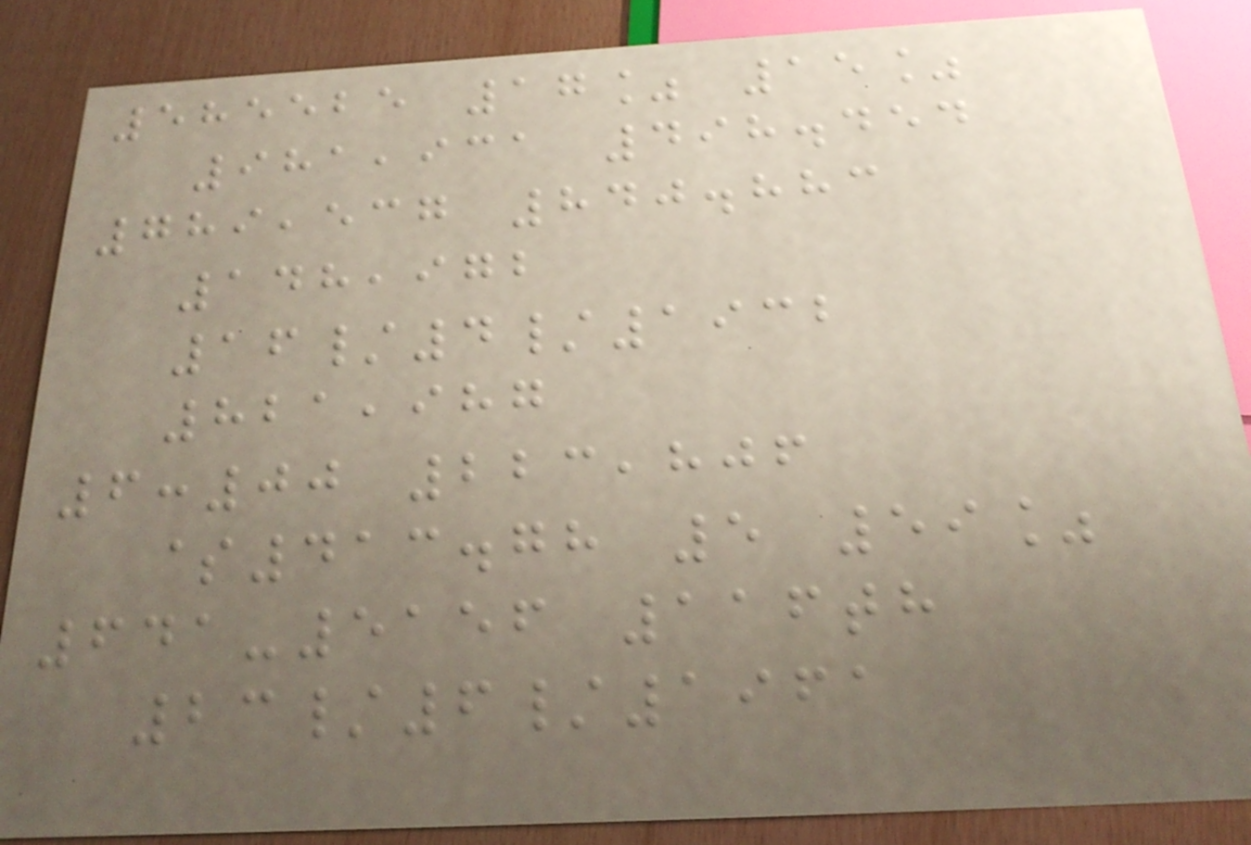585525 17% 15%
981,931 498.454
789,537 840.883
148,972
16/4/1932
821,987
6:00 223,806
$413.78 5 59%
641-5156 116th
23/6/1961
